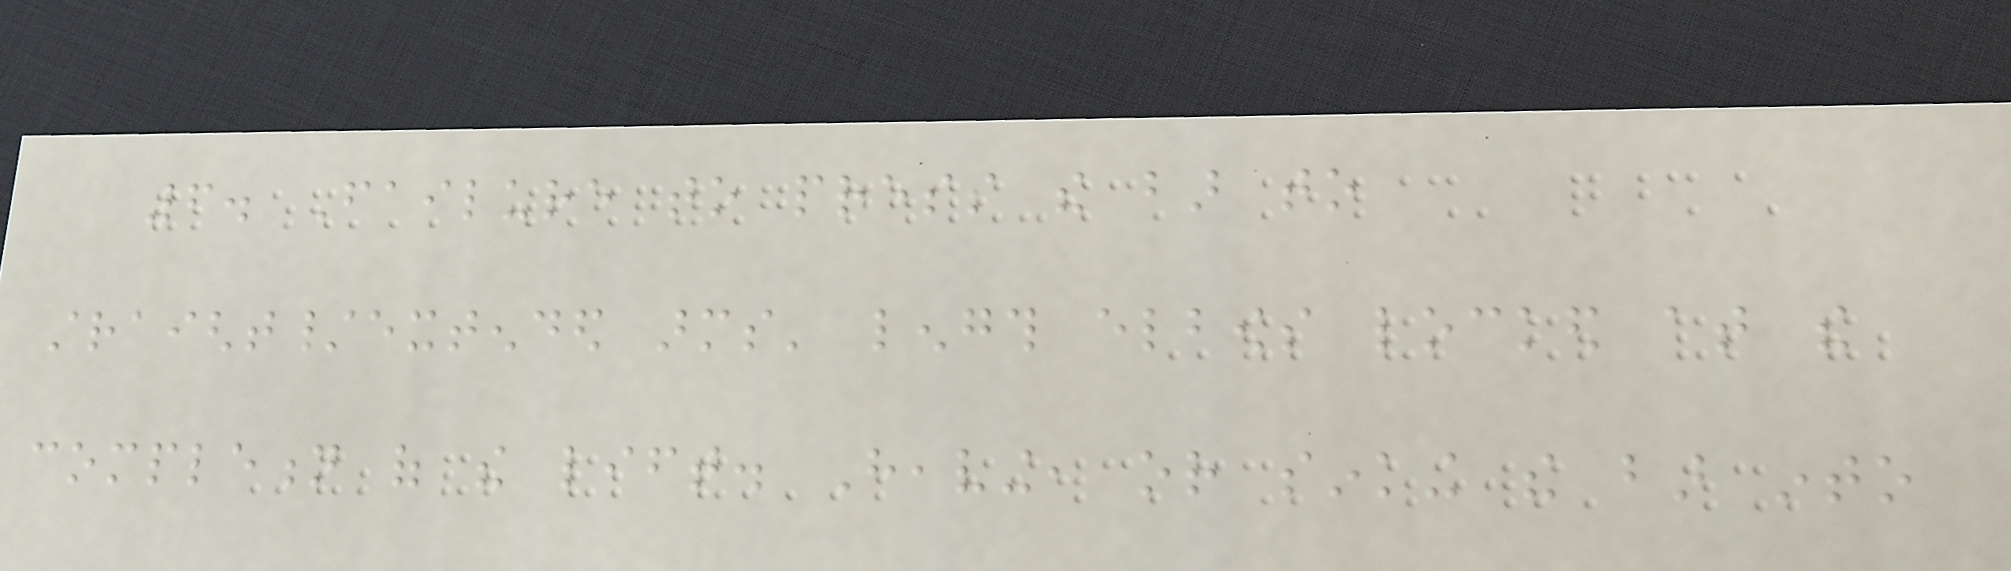6. Failure to press the bar to
straight/extended arms' length elbows locked at the
completion of the lift. Heaving, or sinking the bar into
